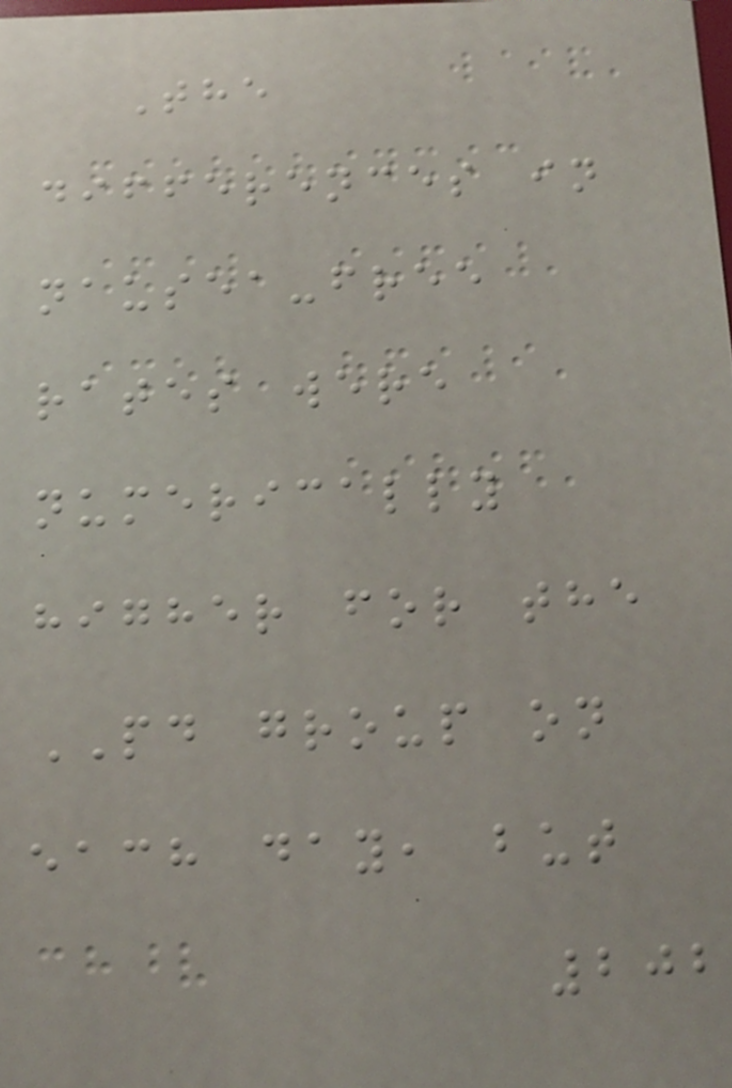The
differences in
nausea-free
rates were
numerically
higher for the
PD group on
each day, but
202
